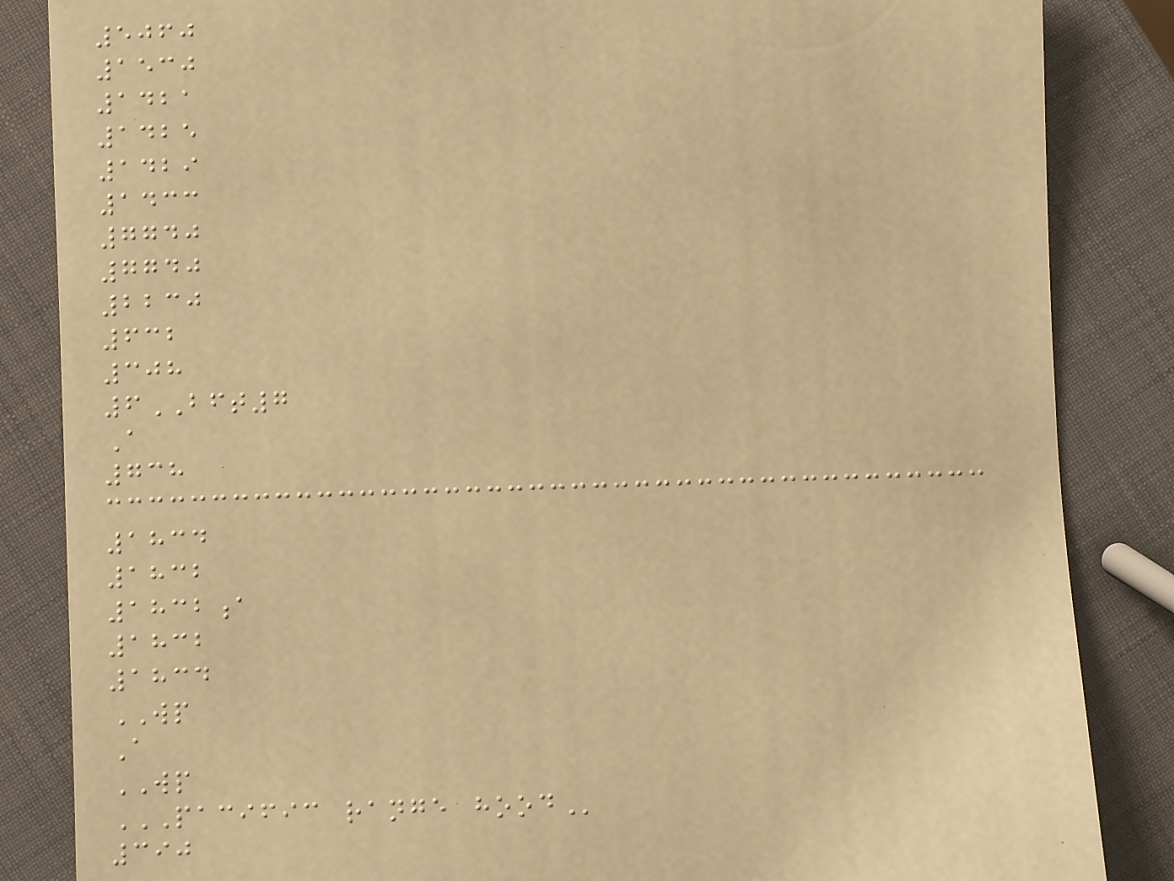5060
1530
1421
1425
1429
1433
7740
7740
2230
632
308
6BFT7
A
738
1834
1832
1832a
1832
1834
WP
A
WP
PACIFIC RANGE HOOD
390
